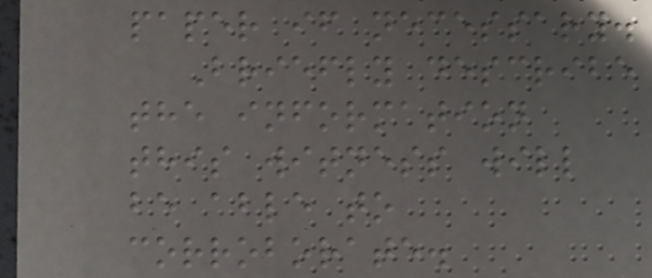paper if necessary.
Briefly describe
the information
this witness will
be able to
corroborate.
